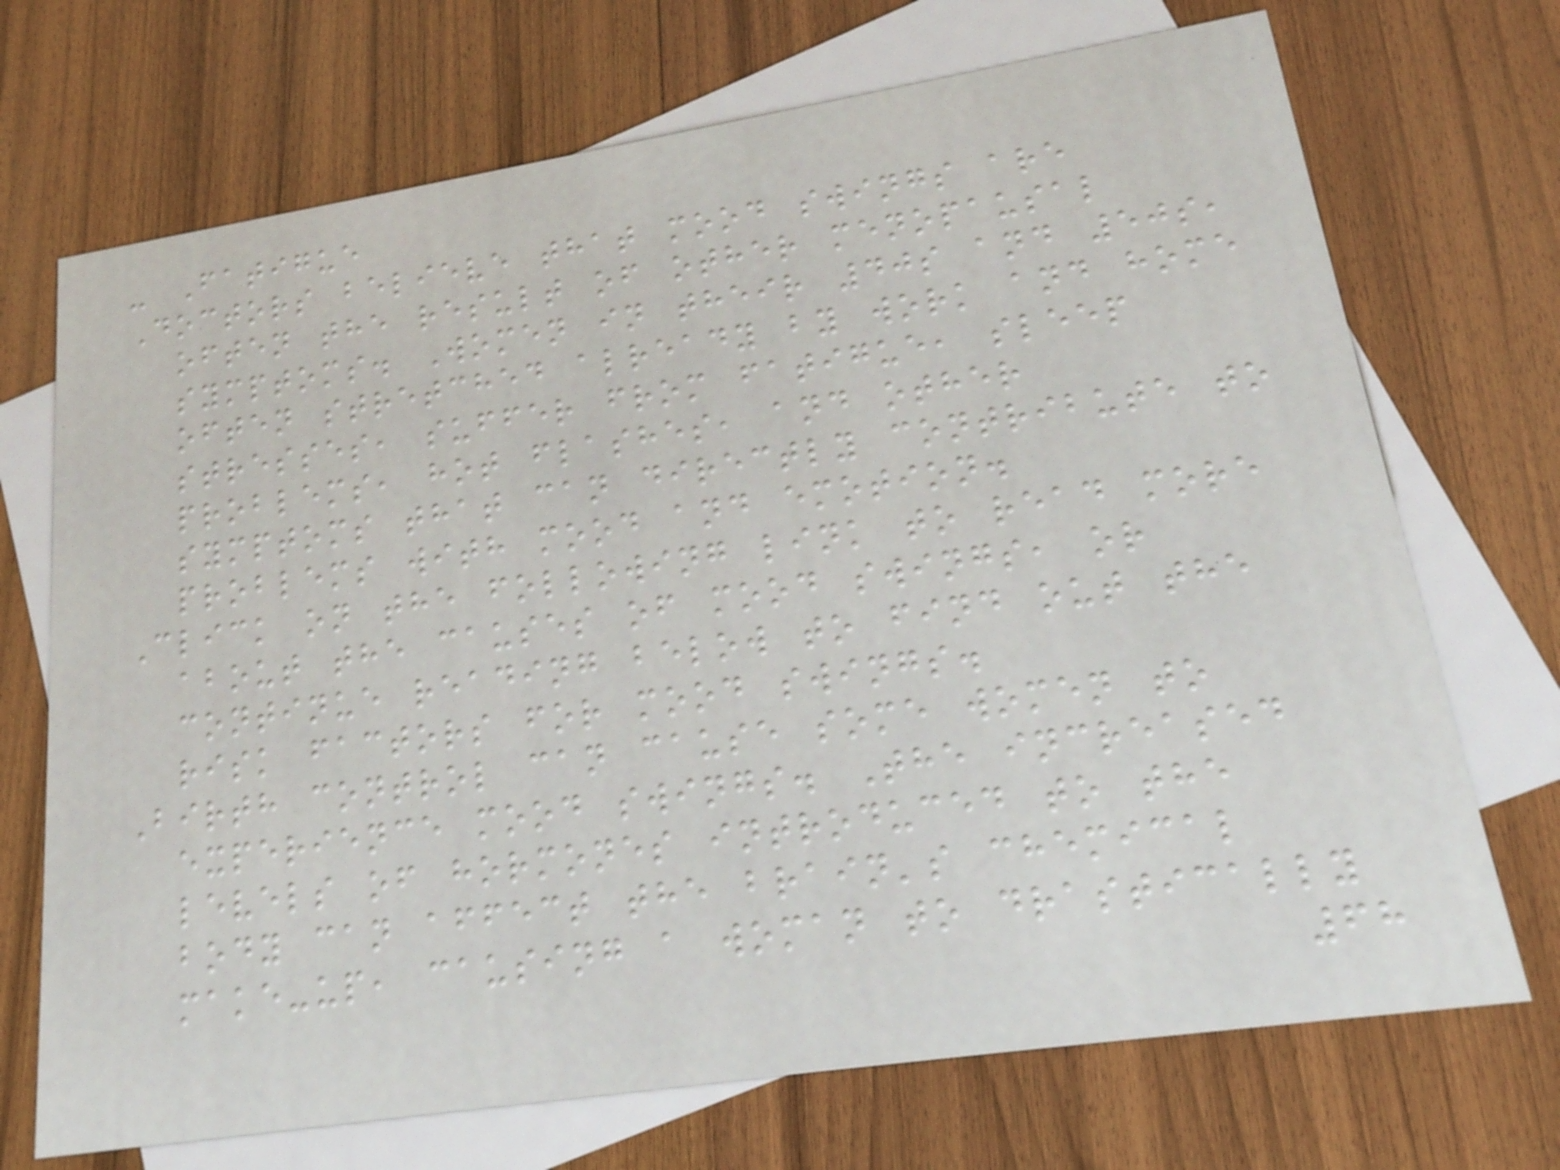- Fatigue
Doctors believe that mood swings are
often the result of other menopausal
symptoms. Women in their 40s and 50s,
often stretched already by work and home
stresses, suffer from fatigue, sleep
problems, hot flashes, and other
symptoms that can directly contribute to
problems with mood and emotion.
Click on the following link to read more
about the causes of mood swings, or
continue reading below to find out the
risk factors for mood swings.
Birth control can cause some women to
experience mood swings. The increased
levels of hormones introduced to the
body can affect the brain's chemical
make-up, causing a woman to drastically
68
